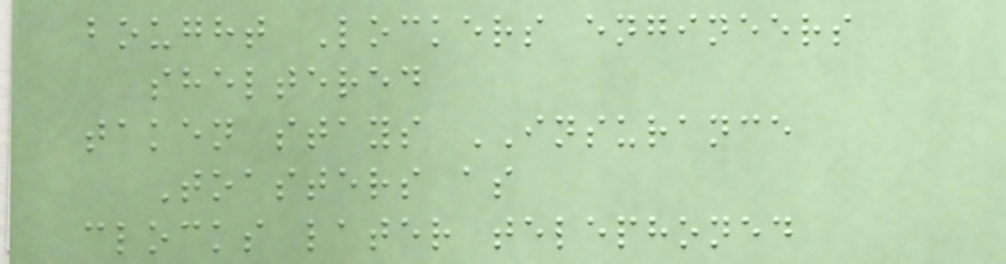bought Lockers engineers
sheltered
taken stays INSURANCE
Toasters as
clocks later telephoned
